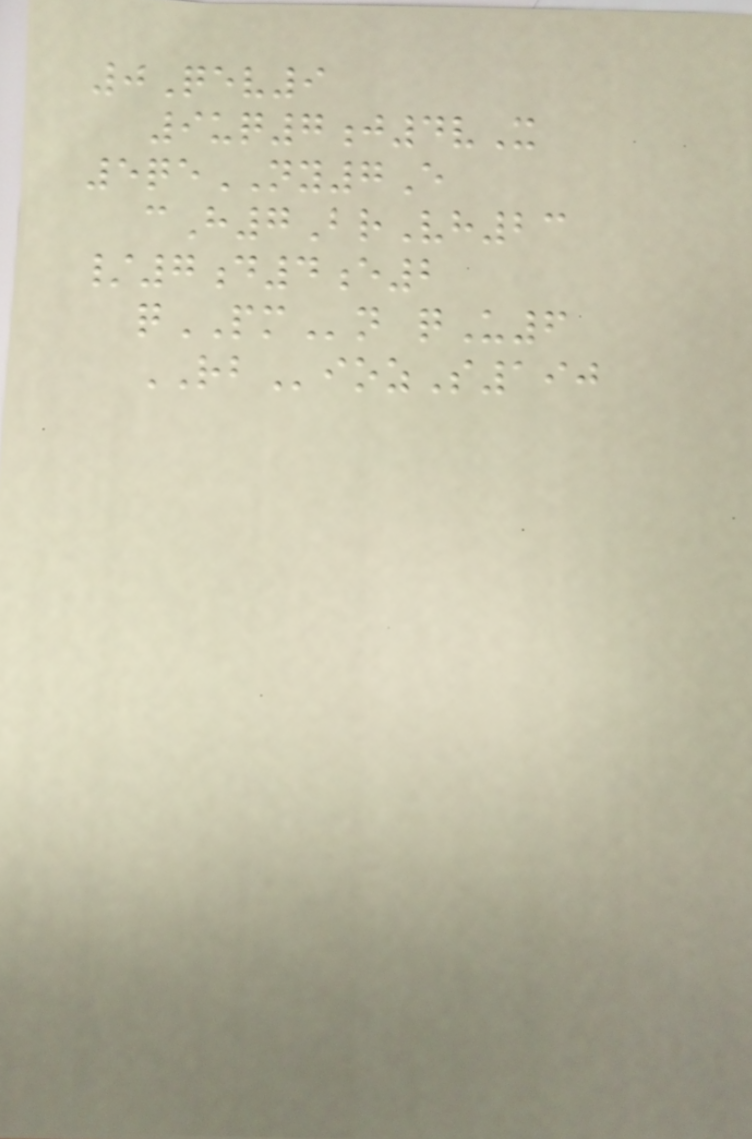0Qev9
9uq7j4vX
5qeNY7E
cH7BrVh23
/7d4e2
qPMn qU6
RBiozS190
